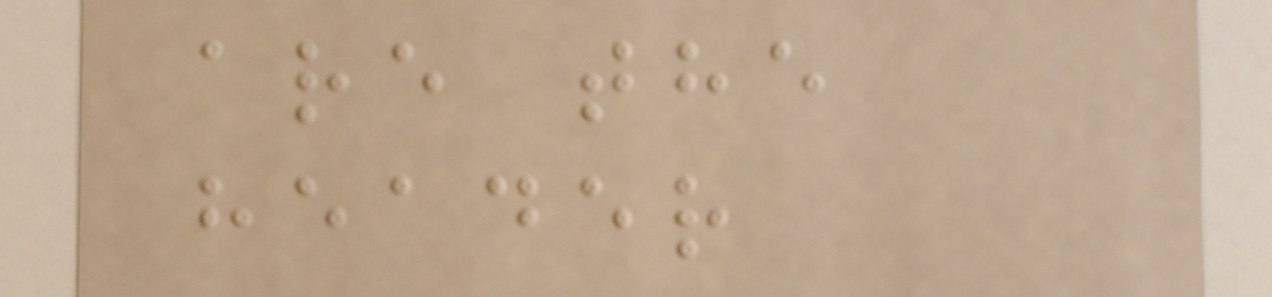are the
header
